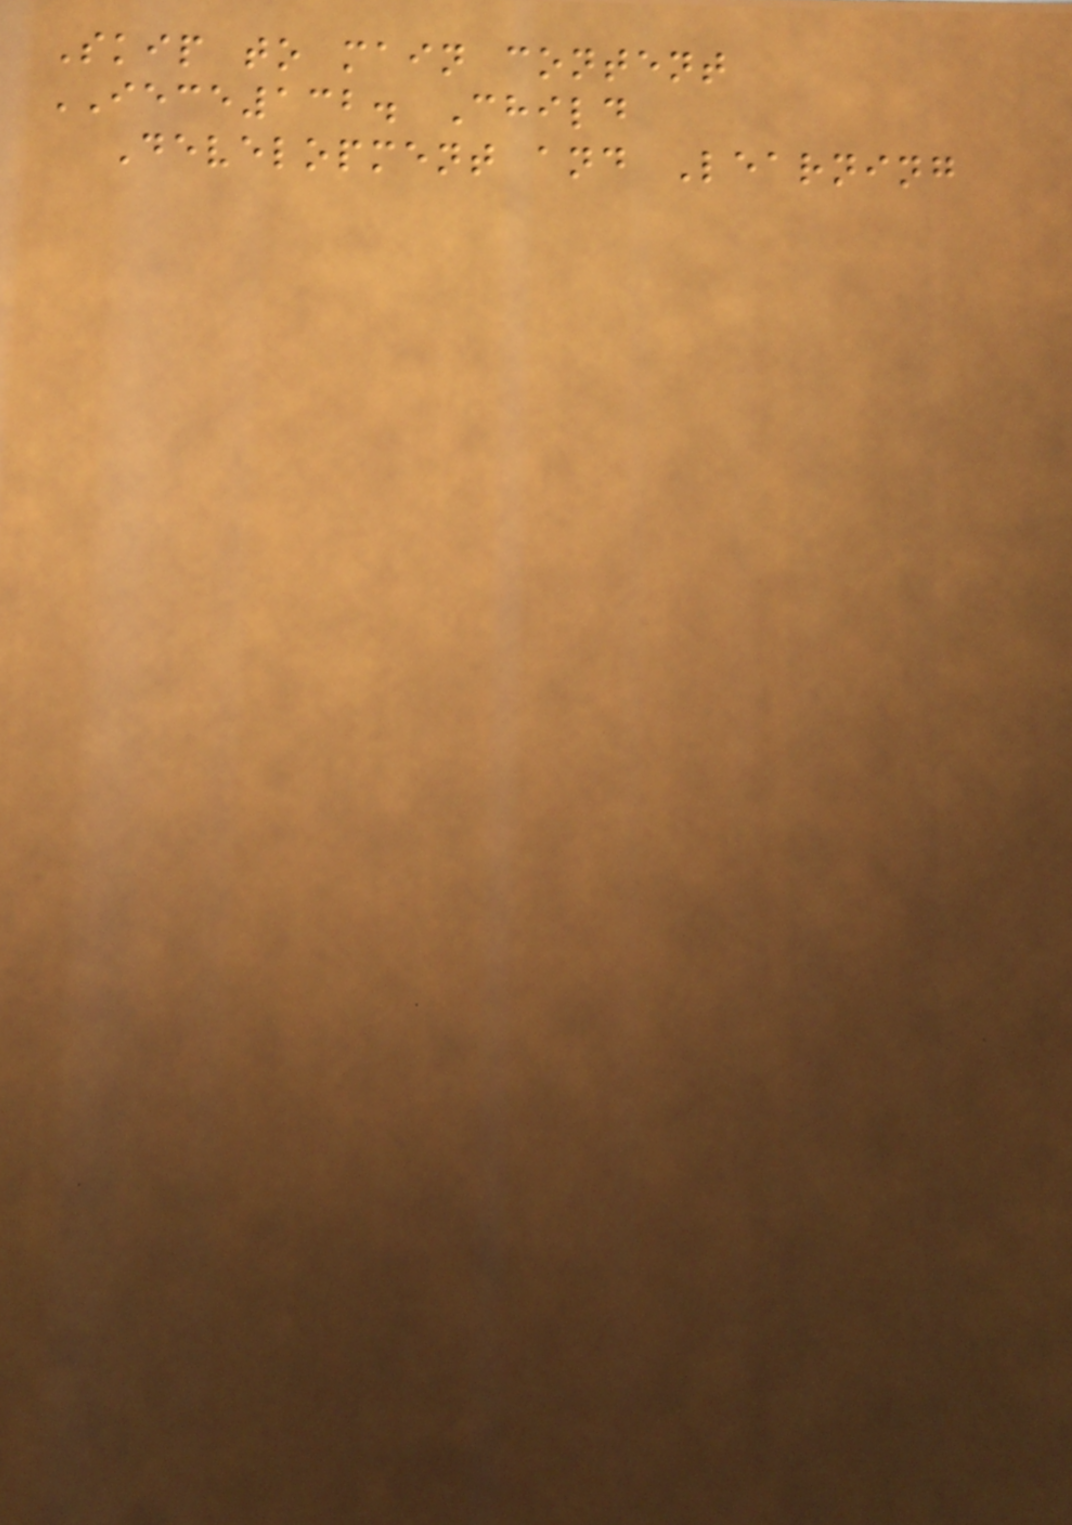Skip to main content
IECE132. Child
Development and Learning
